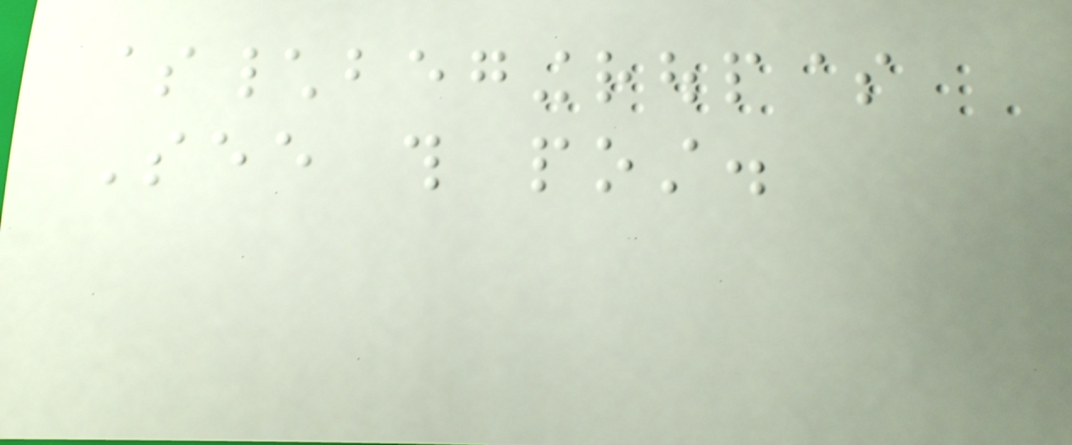$\begingroup$
See this post.
